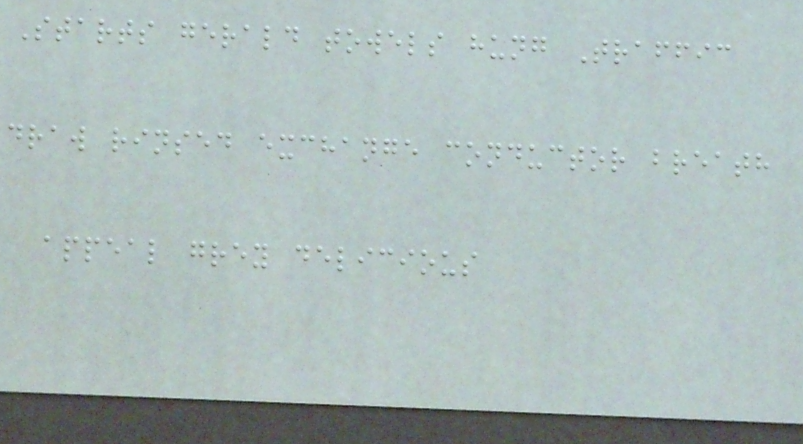Starts gerald towels hung Traffic
draw rinsed exchange conductor breath
appeal grey delicious
